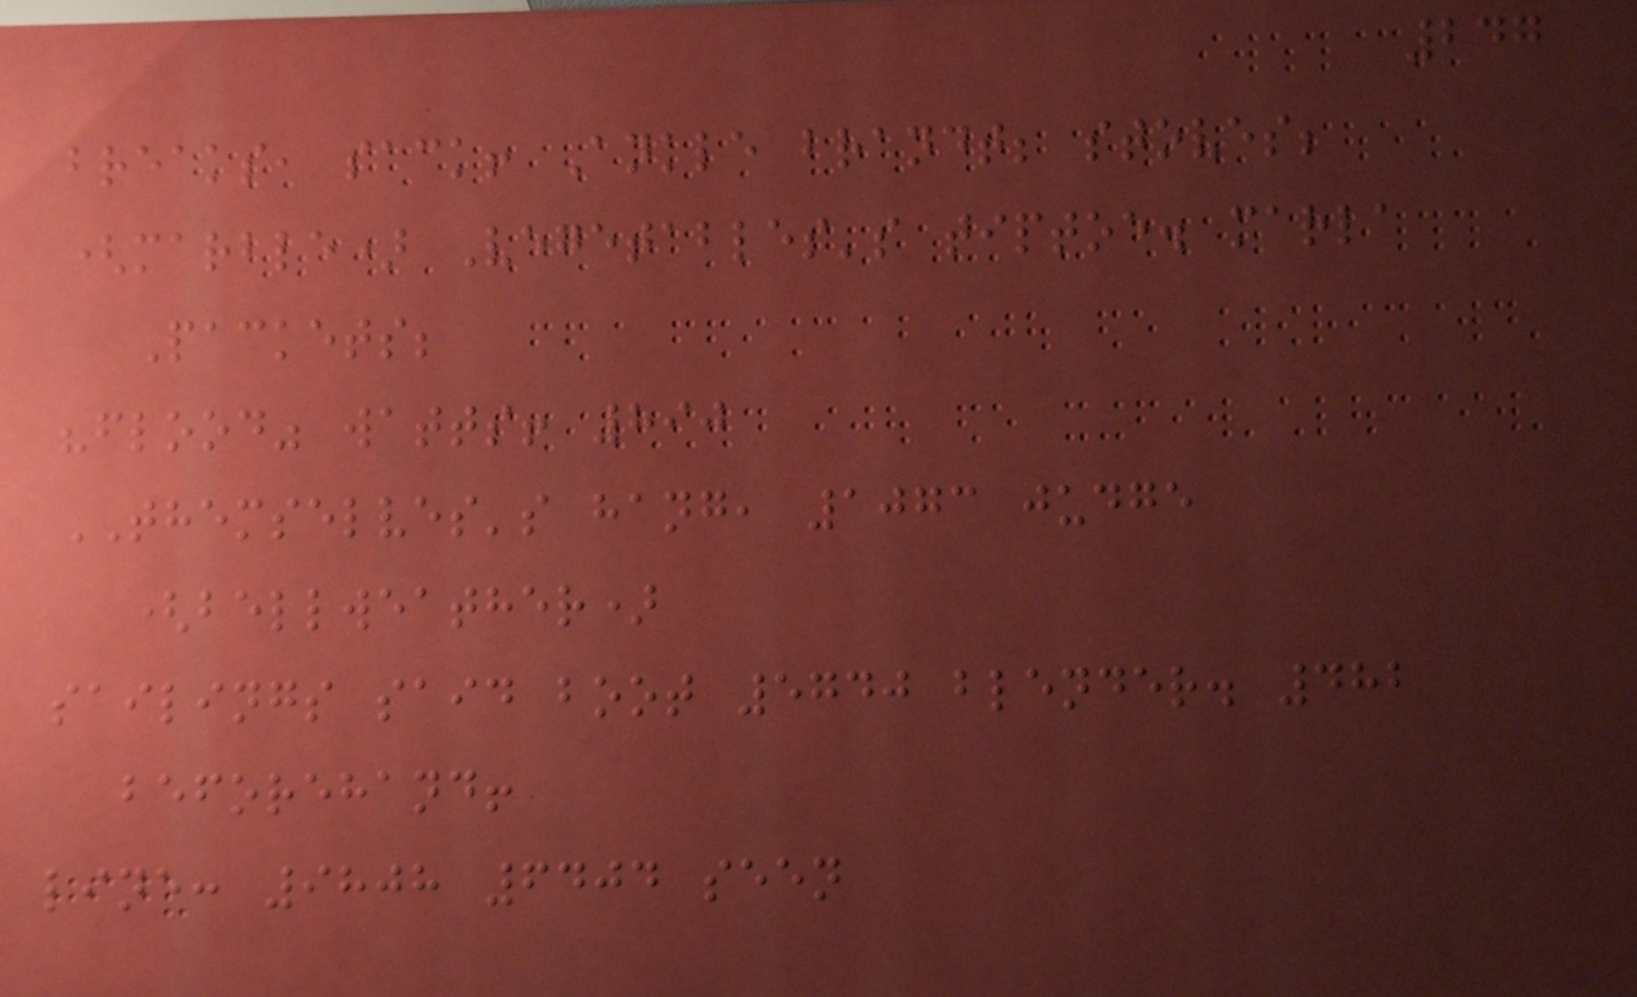247
breaks, sack! Ankle brandt; stoves;
(marble) Vegetables's tiptoe. marla
Packets;
"flood" watts! 890
THEMSELVES's hang, 1073 judge
(bellweather)
sailings said boot 5740 blender. 482
beforehand!
line: 9808 6404 seen
